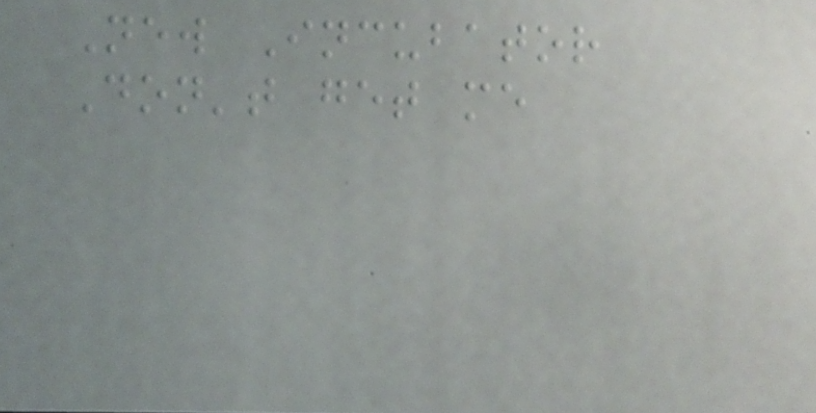New Incubator
Don't get me
